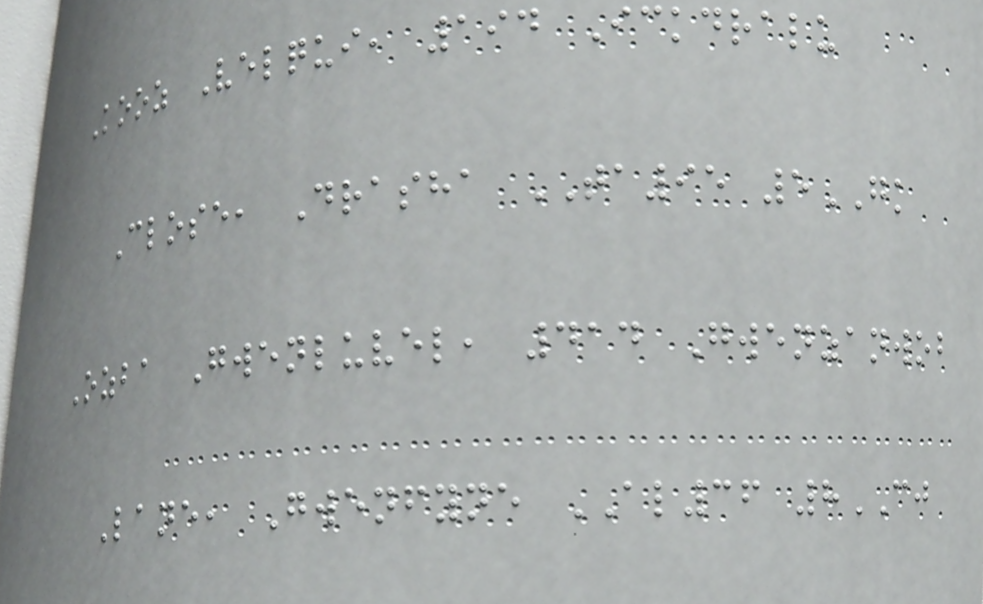Kooz Velqui, 194 Ickdralu
Close, Drasha TA95 5GK
Ozba Gwenluvel, 414 Gwenzanwob
Lane, Gwenfyne AL36 8CJ
